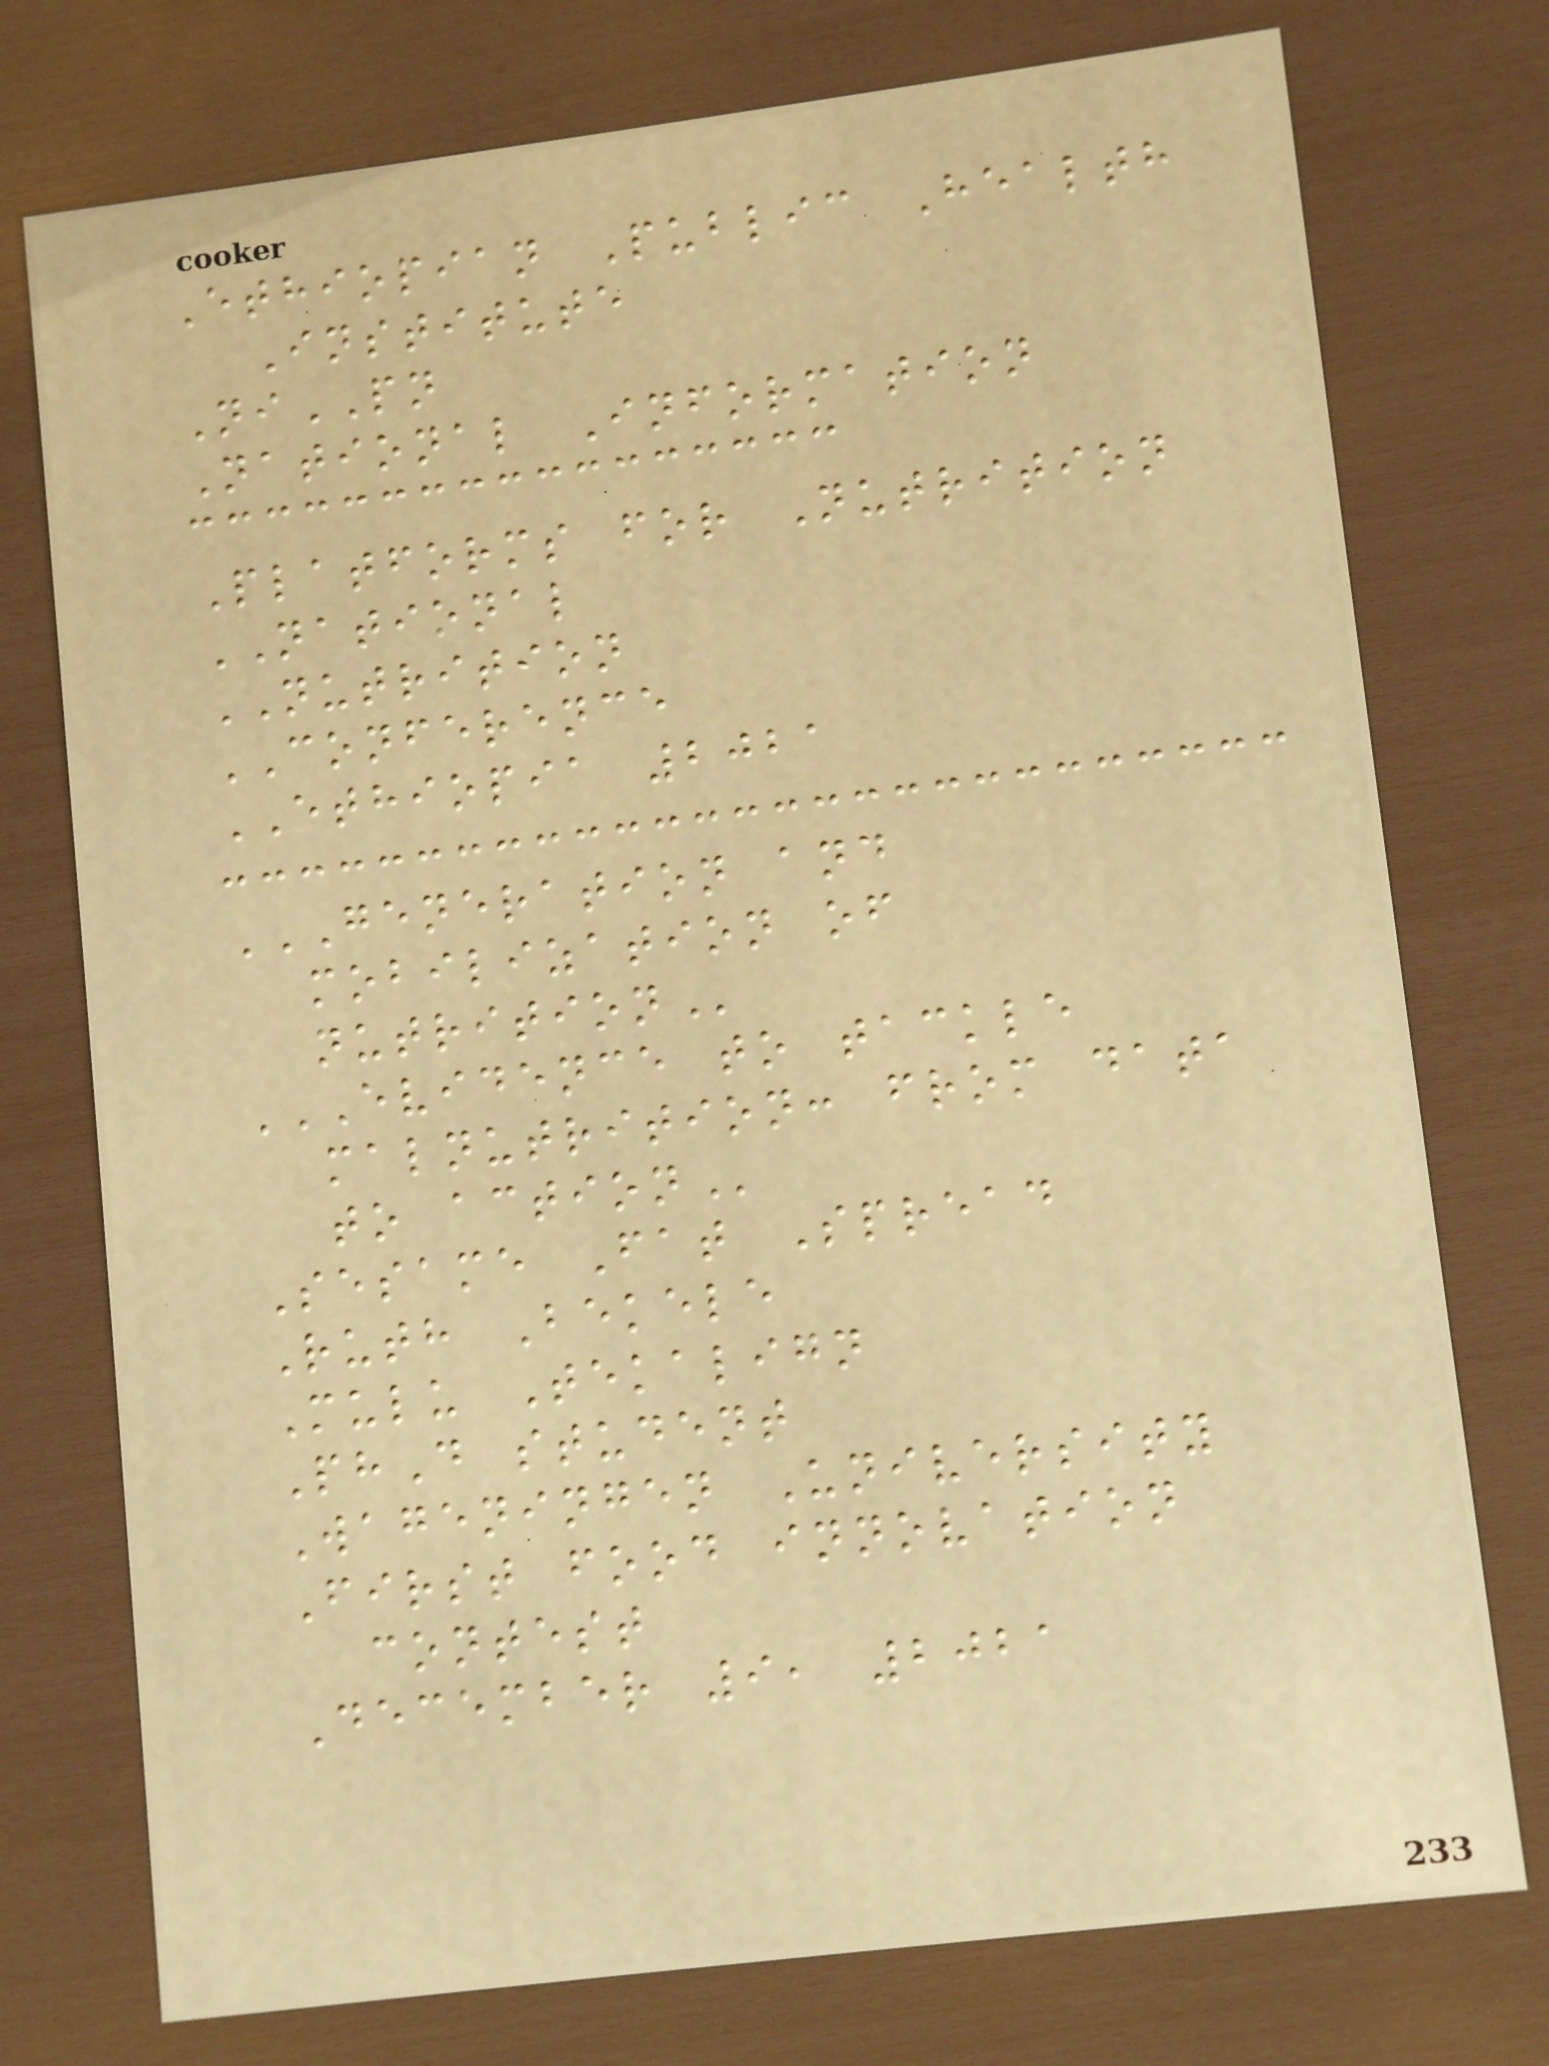Ethiopian Public Health
Institute
NiPN
National Information
Platforms for Nutrition
NATIONAL
NUTRITION
CONFERENCE
ETHIOPIA 2021
GENERATION AND
MOBILIZATION OF
NUTRITION
EVIDENCE TO TACKLE
MALNUTRITION: FROM DATA
TO ACTION
Sesame Fat Spread
Ruth Bekele
Mulu Tekalign
PhD student
Wageningen University
First food innovation
contest
December 9, 2021
